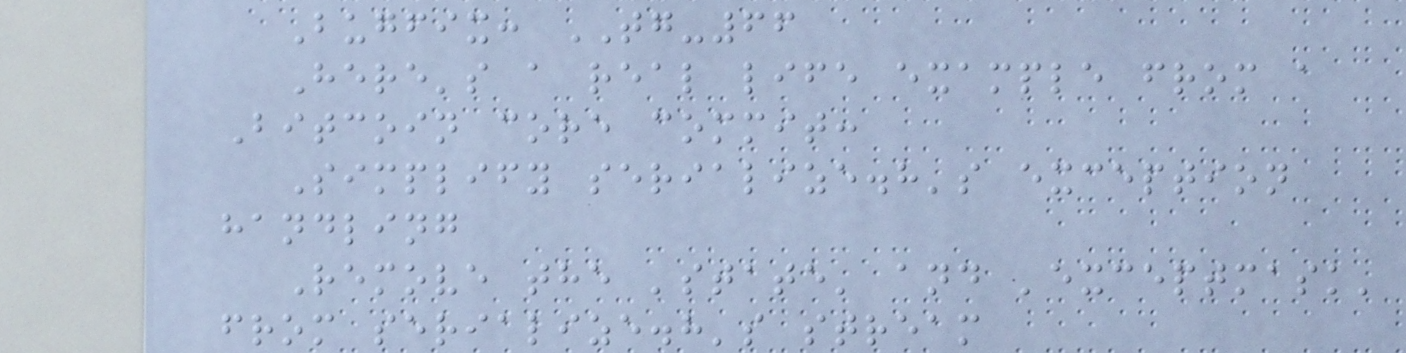Bugfix: TG-66
Here's a real life example from a
Bitcoin core commit:
Simplify serialize.h's exception
handling
Remove the 'state' and 'exceptmask'
from serialize.h's stream
